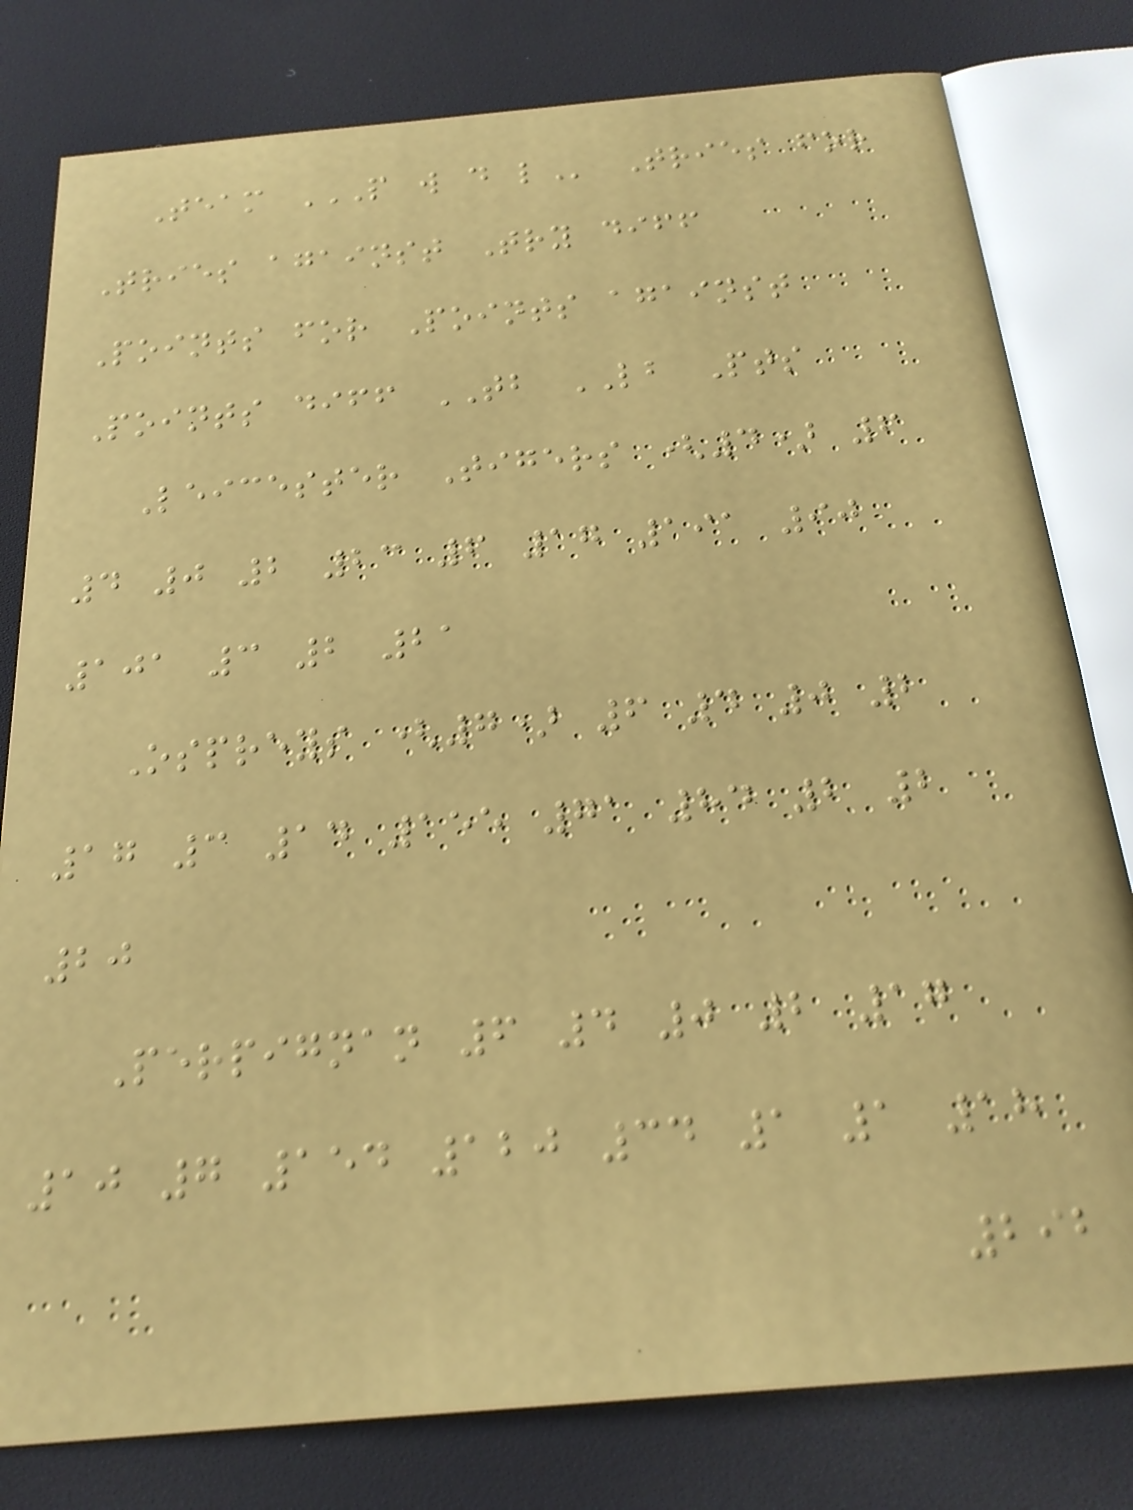Team P W D L Tries for
Tries against Try diff
Points for Points against
Points diff TB LB Pts
Leicester Tigers (4) 6
4 0 2 23 6 17 191 90
101 3 2 21
Ospreys (7) 6 4 0 2
17 3 14 155 71 84 2 2
20
Perpignan 6 4 0 2 17
10 7 154 120 34 1 1 18
292
